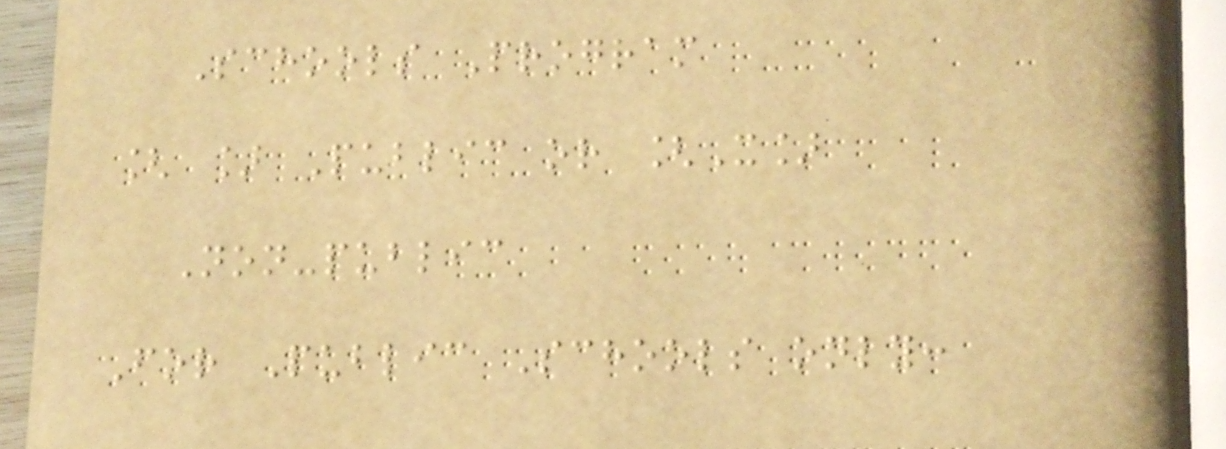Schools Program
[ ] Public or [X]
Non-public
For Public Schools only:
